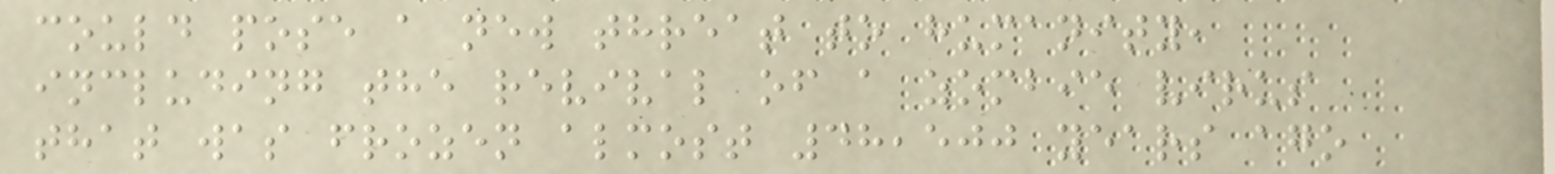could pose a new threat to humanity,
including the revival of a zombie virus
that was frozen almost 48,500 years ago
